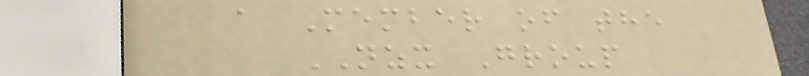a Member of the
NZX Group
